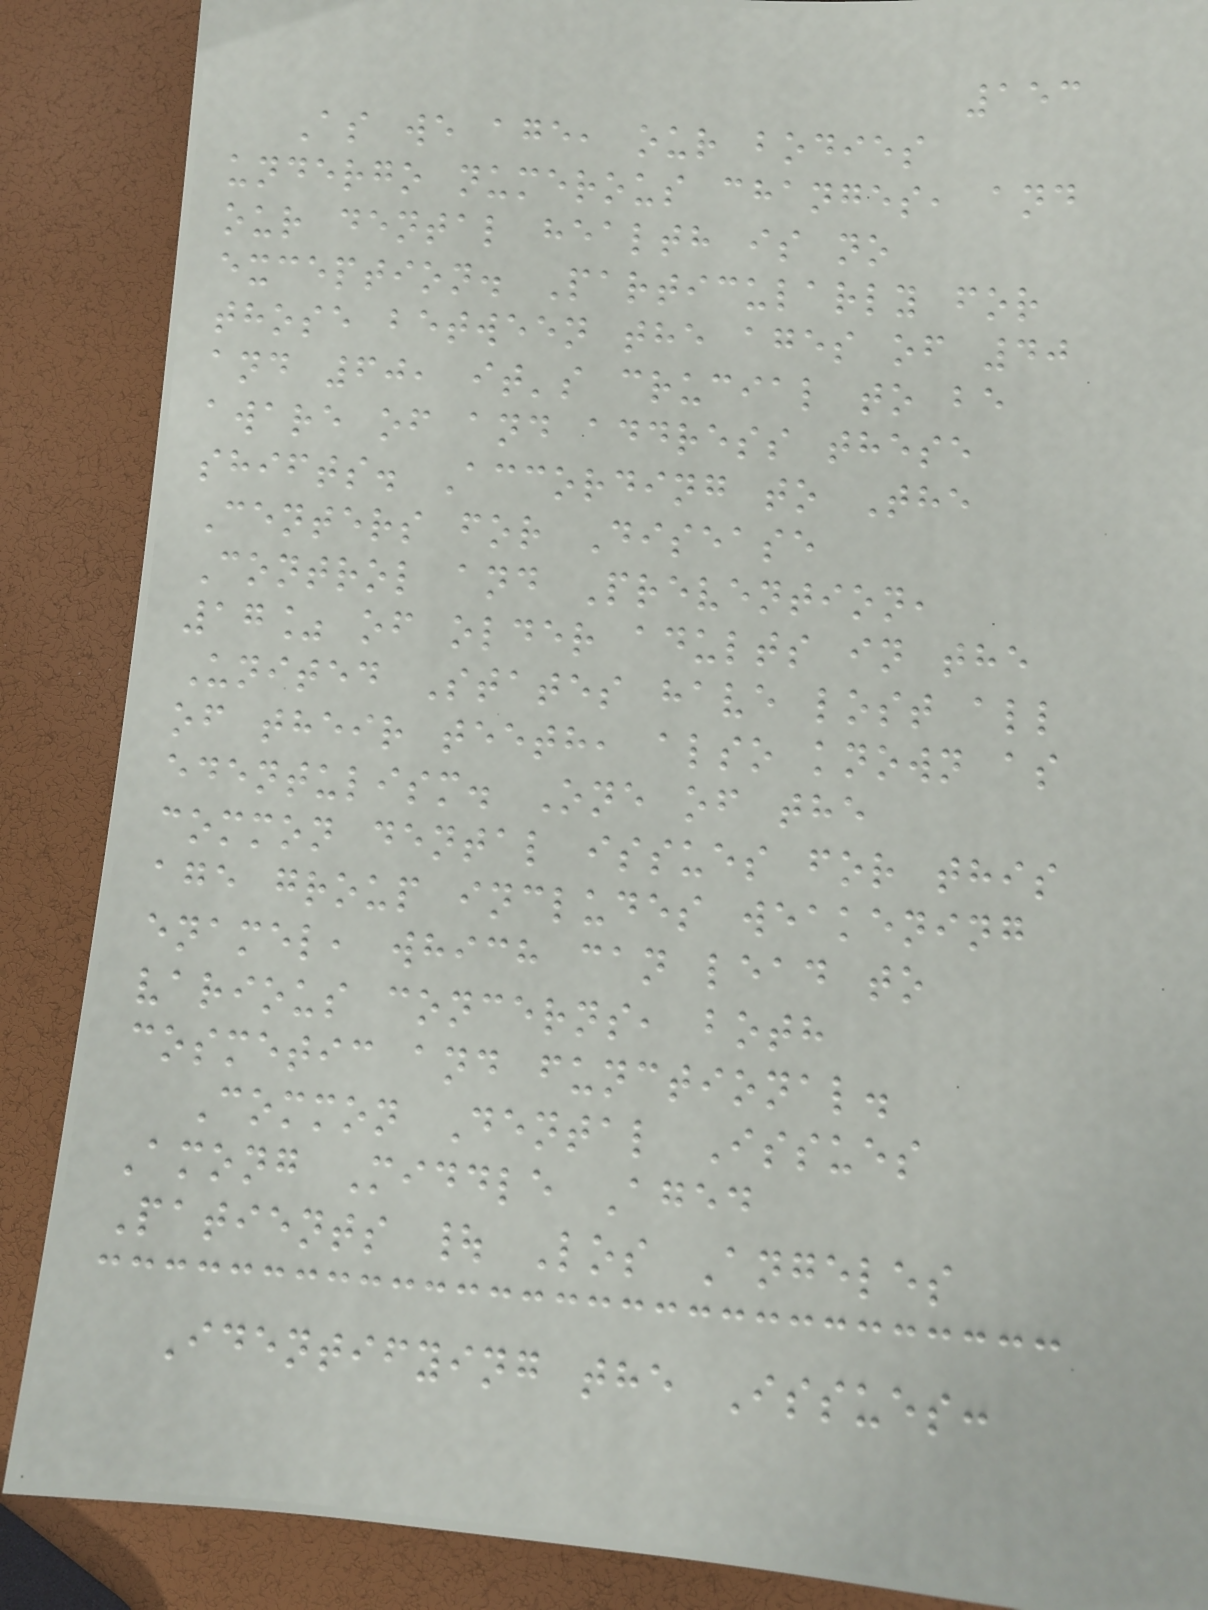153
As we age, our bodies
undergo numerous changes, and
our dental health is no
exception. Particularly for
those between the ages of 40
and 60, it's crucial to be
aware of and address these
shifts. According to The
Centers for Disease
Control and Prevention,
17% of older adults in the
United States have lost all
of their teeth, also known as
edentulism. One of the
common dental issues for this
age group includes weakening
enamel, which can lead to
various concerns, both
cosmetic and functional.
Common Dental Issues
Among Middle Aged
Patients | Los Angeles
Identifying the Issues:
